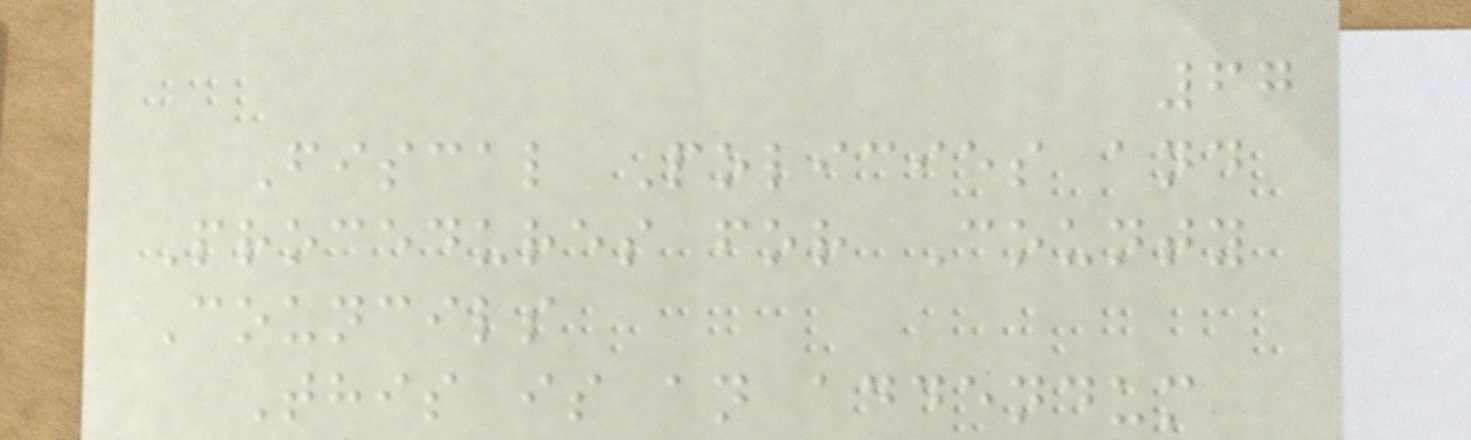67
Fiscal Policies and
Procedures for County
Councils
This is an addendum
